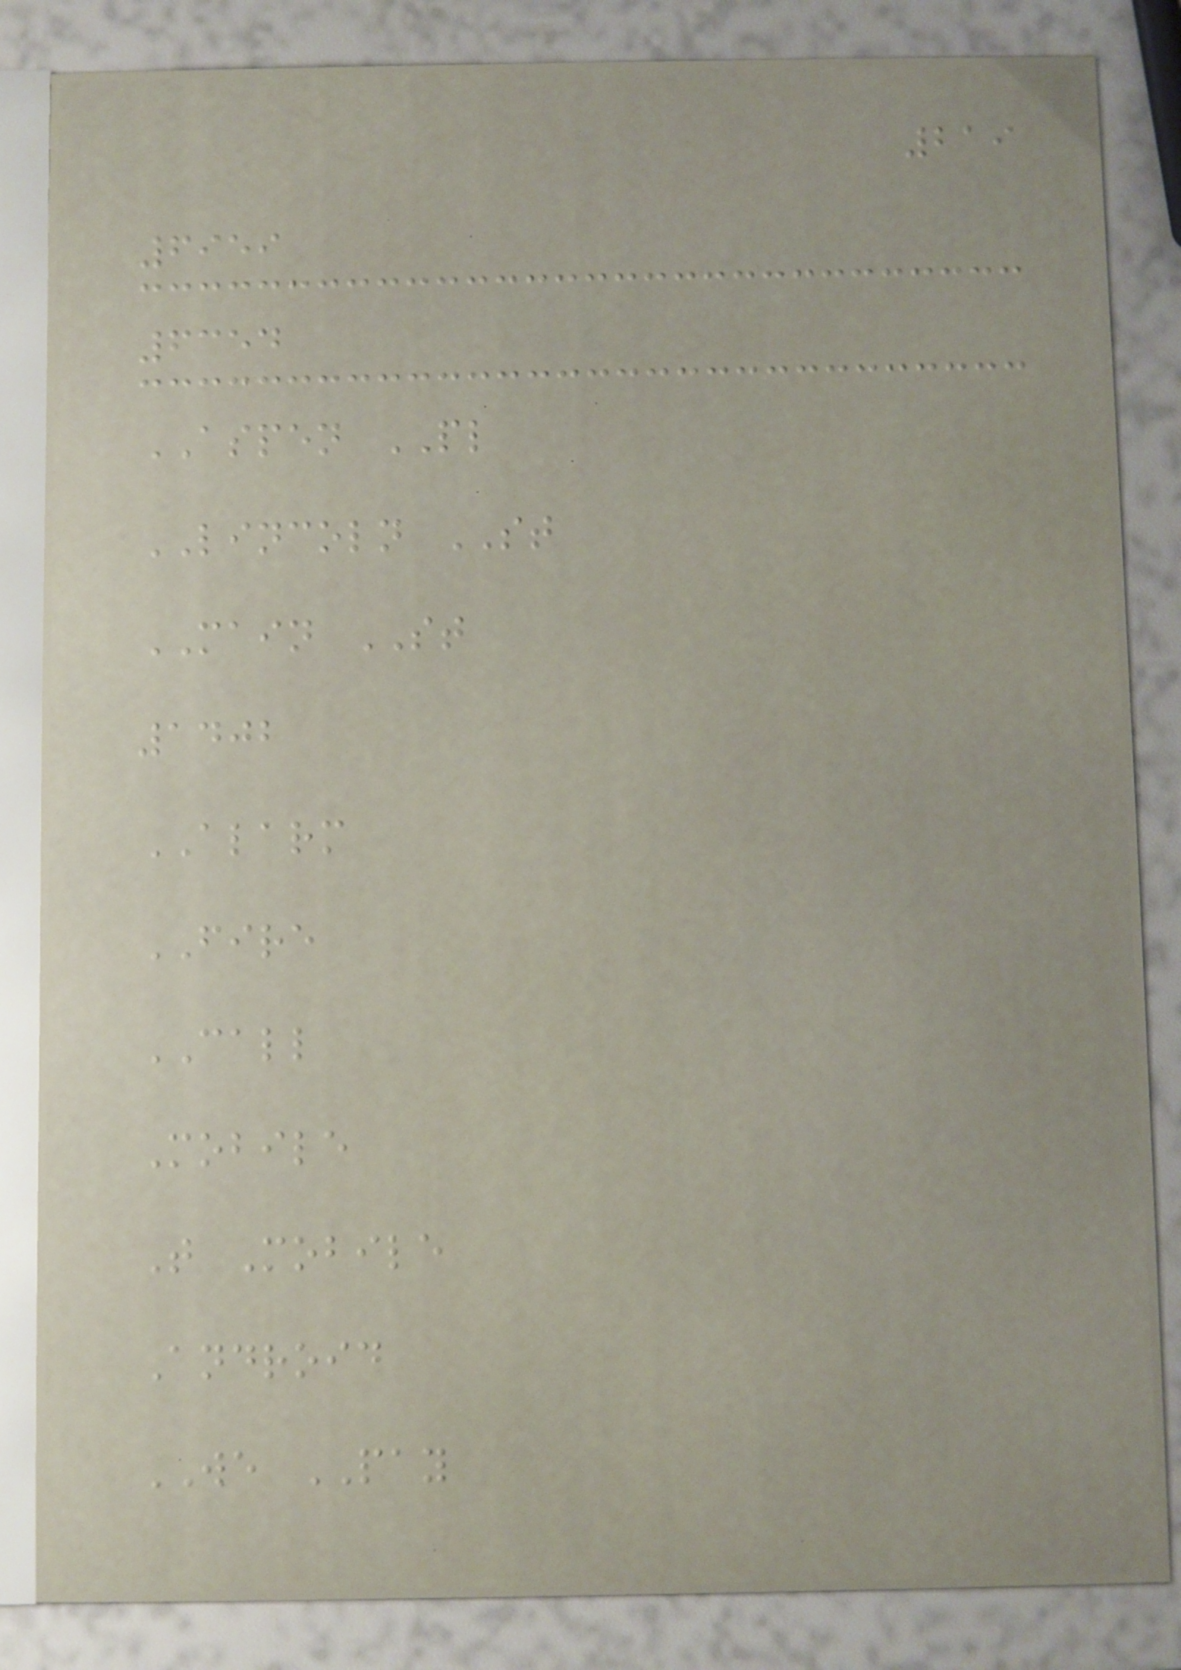219
6959
6354
ASPEN PL
LINCOLN ST
MAIN ST
1402
ALARM
FIRE
CALL
Mobile
T Mobile
Android
WE PAY
